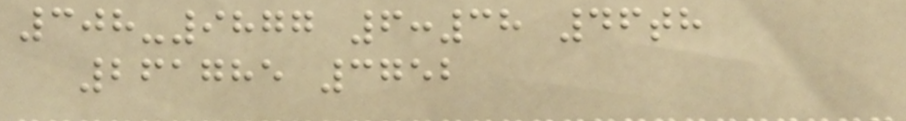308-9877 6:38 46th
261785 3752
